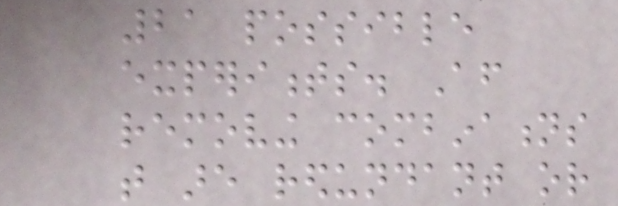21 possible
experiments. After
removing combinations
that are redundant or
